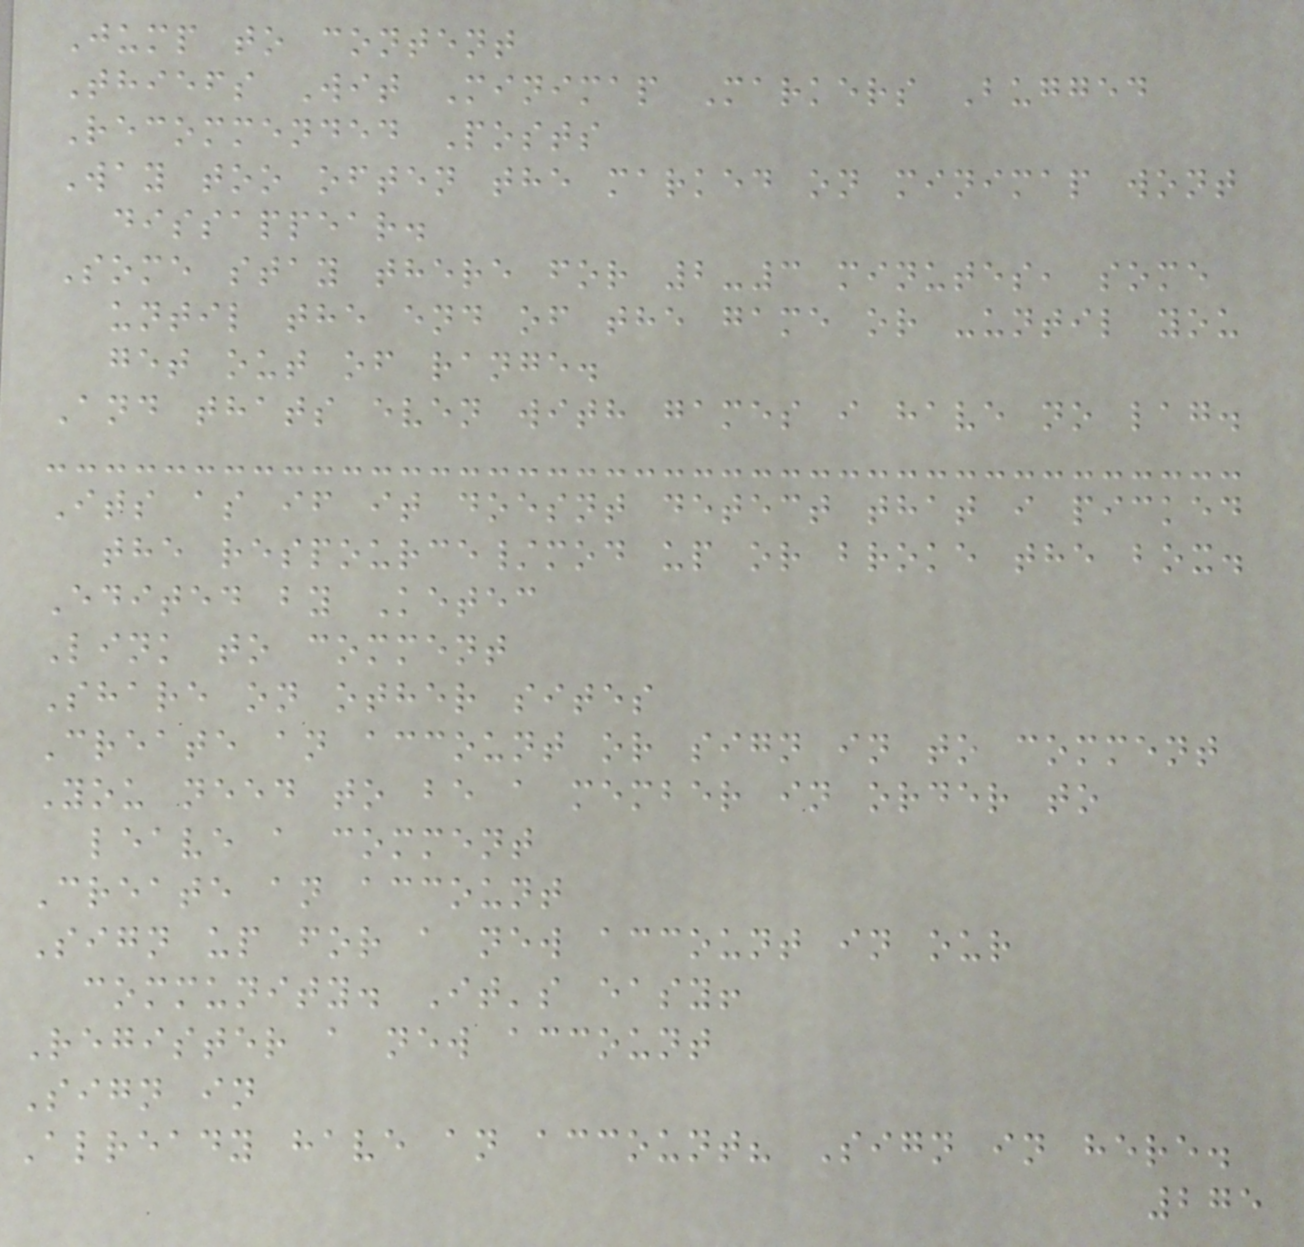Jump to content
Thiefs Wit Minimap Markers Bugged
Recommended Posts
Way too often the marked on minimap wont
dissappear.
Some stay there for 2-3 minutes, some
until the end of the game or -until you
get out of range.
And thats even with games i have no lag.
Its as if it doesnt detect that i picked
the respource/mod up or broke the box.
Edited by Ketec
Link to comment
Share on other sites
Create an account or sign in to comment
You need to be a member in order to
leave a comment
Create an account
Sign up for a new account in our
community. It's easy!
Register a new account
Sign in
Already have an account? Sign in here.
275
